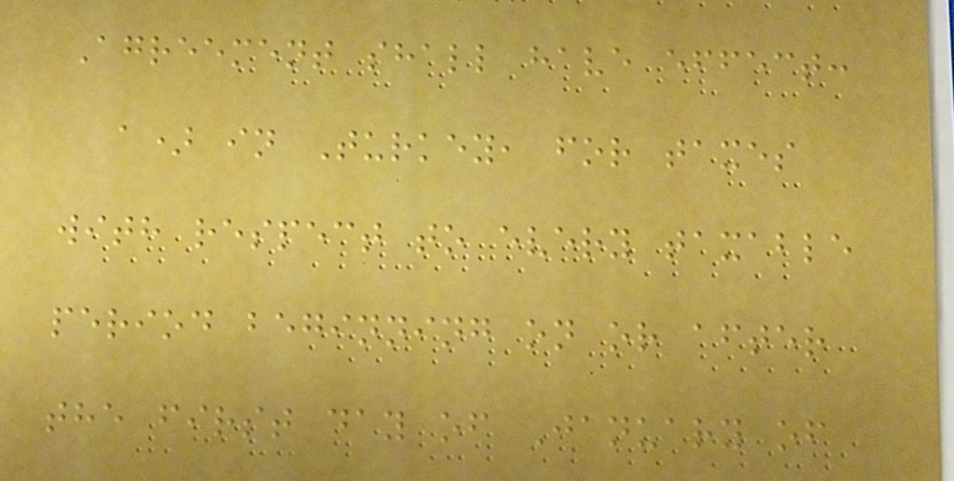Agreement shall have effect:
a) in Turkey, for taxes
with respect to every taxable
period beginning on or after
the first day of January of
